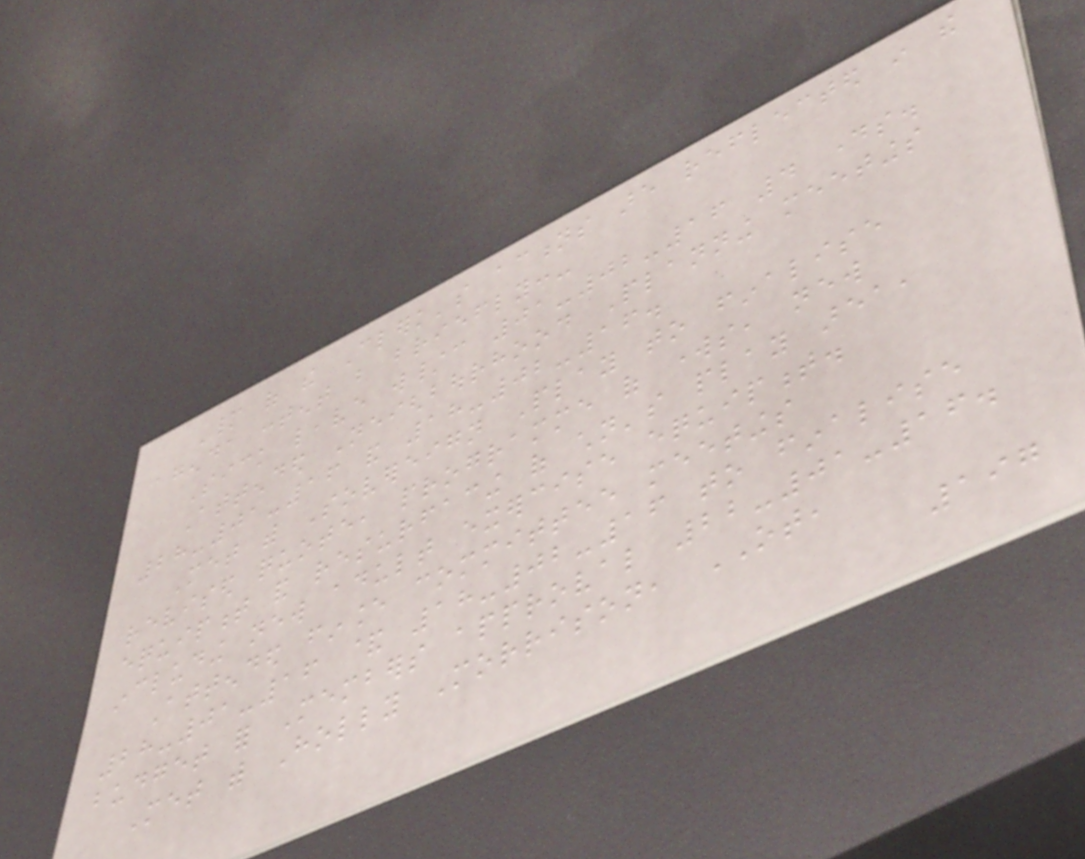Many of the Clerk's actions are reflected in the
agenda content but briefly:-
Sick leave w/c 01-02-16 4 days.
Attended Neighbourhood Planning meetings
28-01-16 and 18-02-16.
Met with Sovereign Play to finalise
revised quote, programme of works, new
equipment and resurfacing of children's play area,
including new adult exercise equipment.
Attended finance committee meetings
28-01-16 & 18-02-16 to finalise
budget for Members approval 22-01-16.
Met with Holly Morrison, OT,
197
